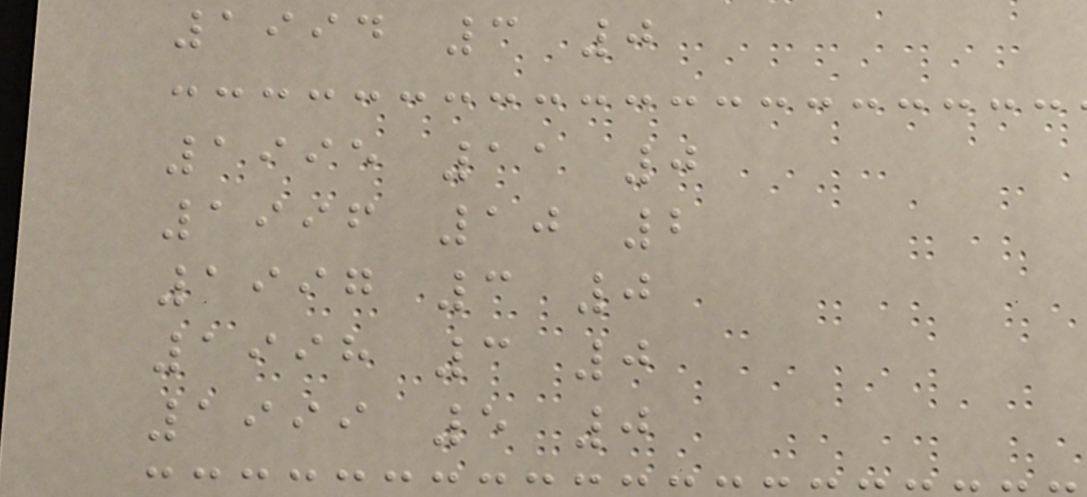1994 3 0
1995 11 0
1996 10 2
1997 3 0
1998 3 0
1999 5 0
